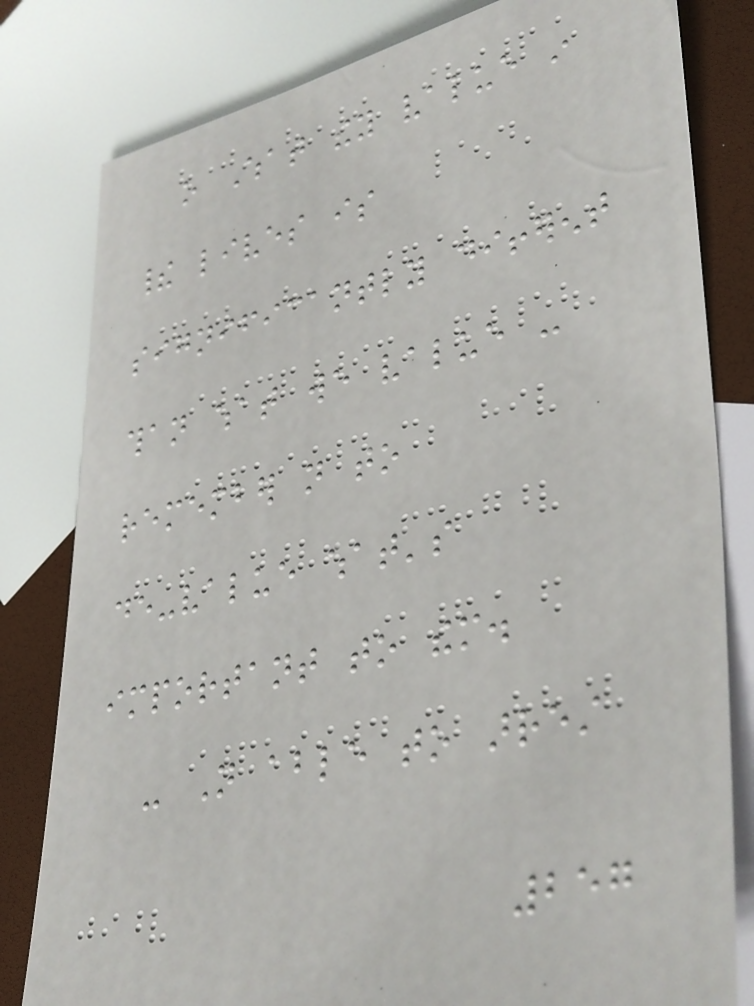o What they value in
their lives is
significantly different
than what we value -
remember not to
de-value what's
important to them.
- Not able to arrest
257
